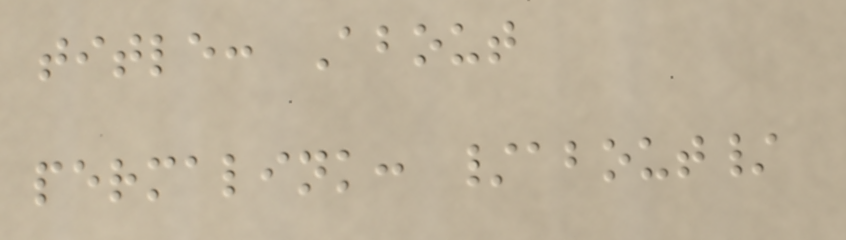title: About
permalink: /about/
